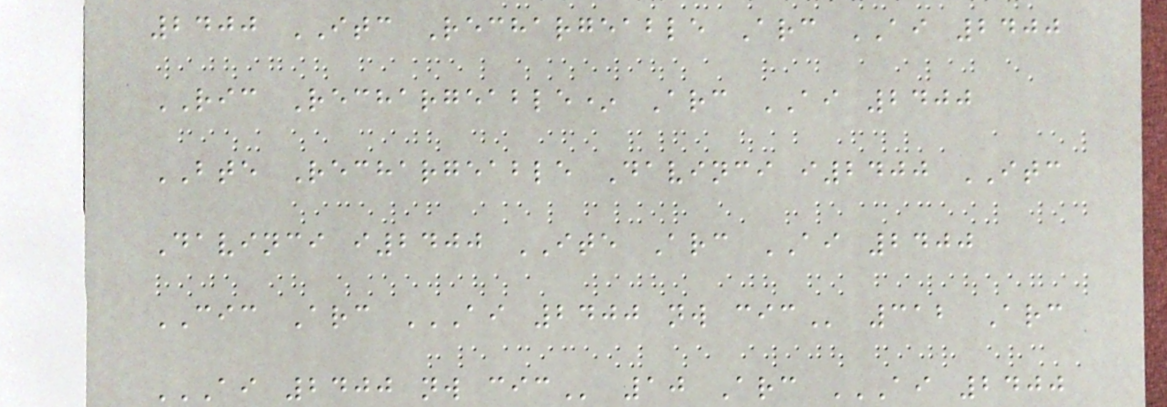2400 ITC Rechargeable Arc AI 2400
RIC Rechargeable* Arc AI 2400
BTE Rechargeable Davinci i2400 ITC
Davinci i2400 ITE Arc AI 2400
CIC Arc AI 2400 NW CIC 312 Arc
AI 2400 NW CIC 10 Arc AI 2400
